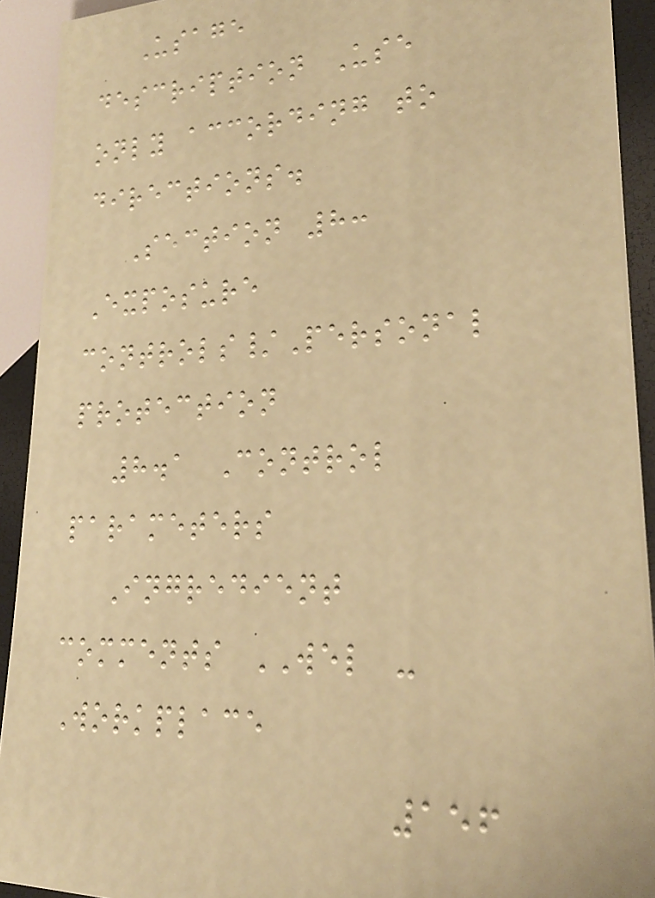Usage
description Use
only according to
directions.
Section 8:
Exposure
controls/Personal
protection
8.1 Control
parameters
Ingredient
comments WEL -
Workplace
156
